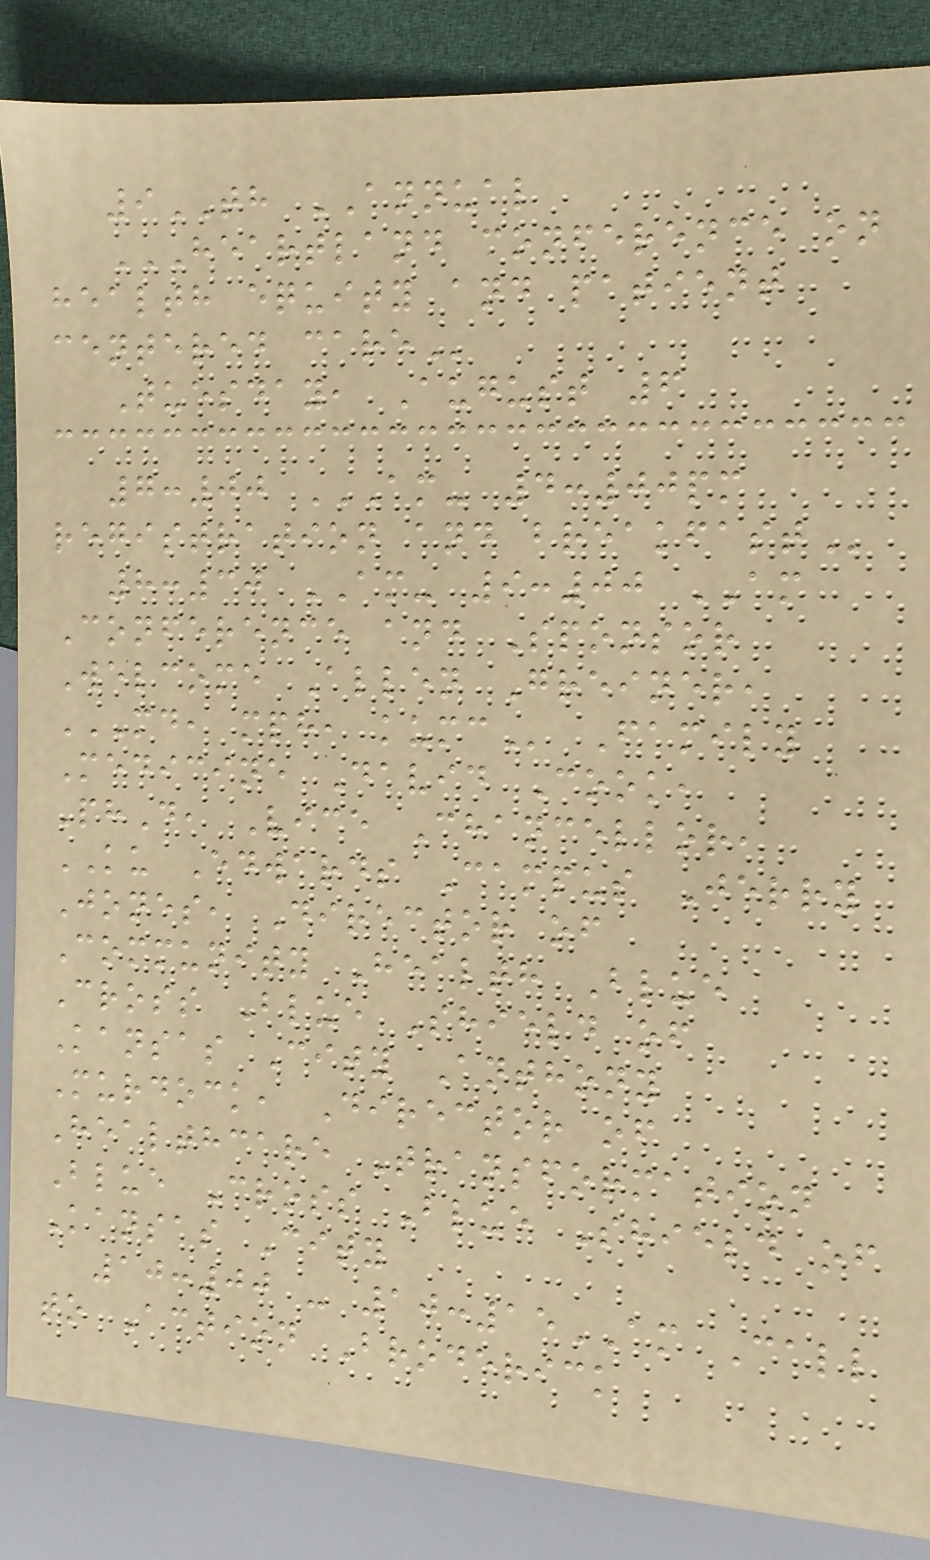9TH ANNUAL
HEARTLAND CONFERENCE ON
HEALTH EQUITY AND PATIENT
CENTERED CARE
Tuesday, August 6
7:00 AM- 4:00PM
REGISTRATION AND BREAKFAST
8:30 AM- 9:00 AM
Conference and Sponsor
Welcome Allen Greiner,
MD, MPH, KUMC Family
Medicine David Cook,
PhD, Vice Chancellor,
KU Edwards Campus Jerry
Jones, Director of
Community Health Blue
Cross Blue Shield of
Kansas City Anthony
Murdock, Director of
Healthcare Transformation
Blue Cross Blue Shield of
Kansas City
10:00 - 10:15AM Call
to Action Broderick
